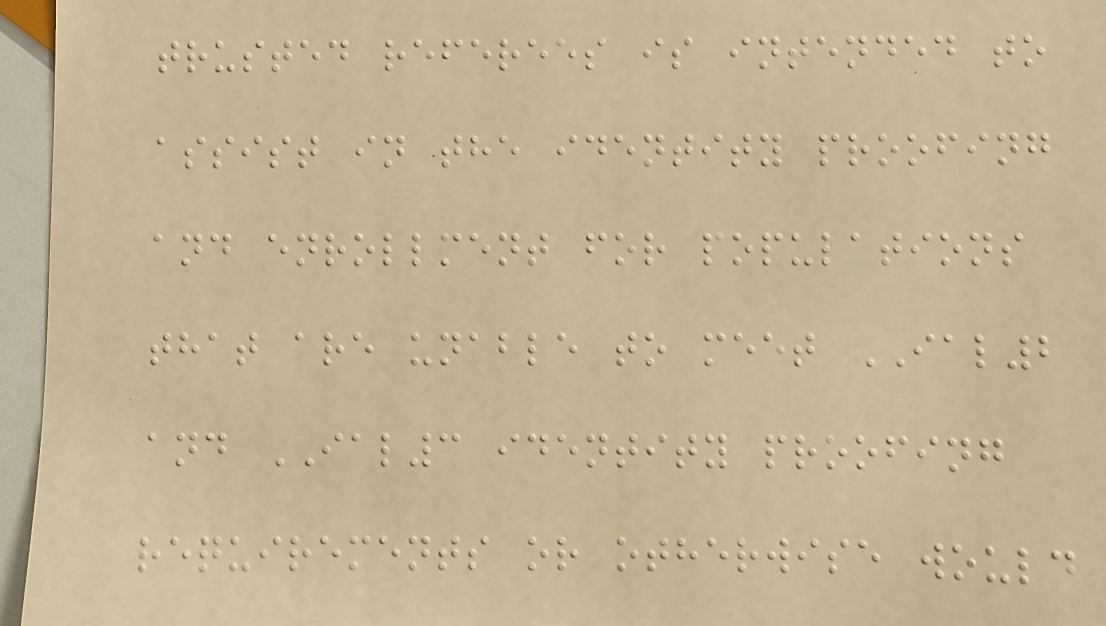trusted referees is intended to
assist in the identity proofing
and enrollment for populations
that are unable to meet IAL2
and IAL3 identity proofing
requirements or otherwise would
